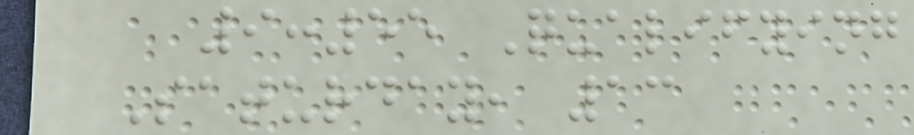9:55 Qualifying
Saturday, 13
